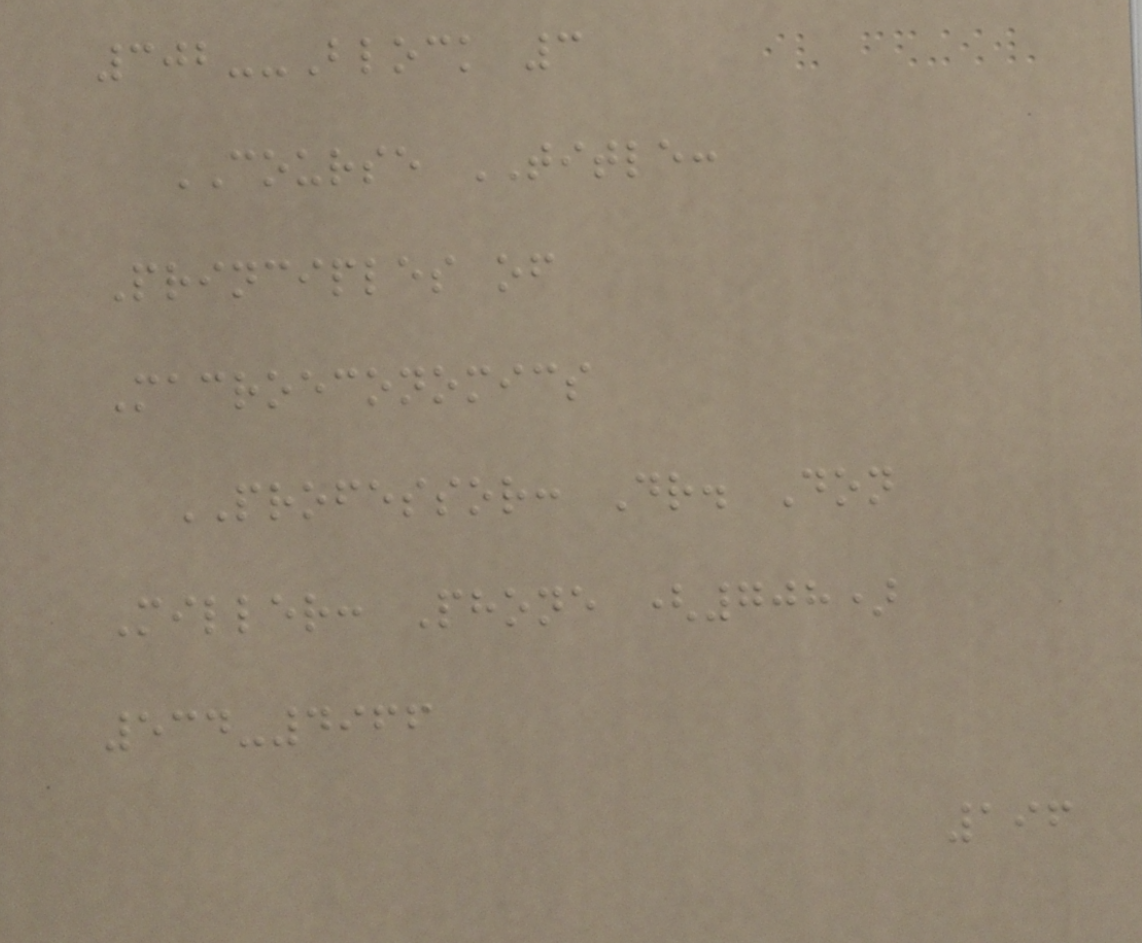302--Block 3
COURSE TITLE:
Principles of
Macroeconomics
PROFESSOR: Dr. Don
Miller: Phone (708)
534-4966
196
